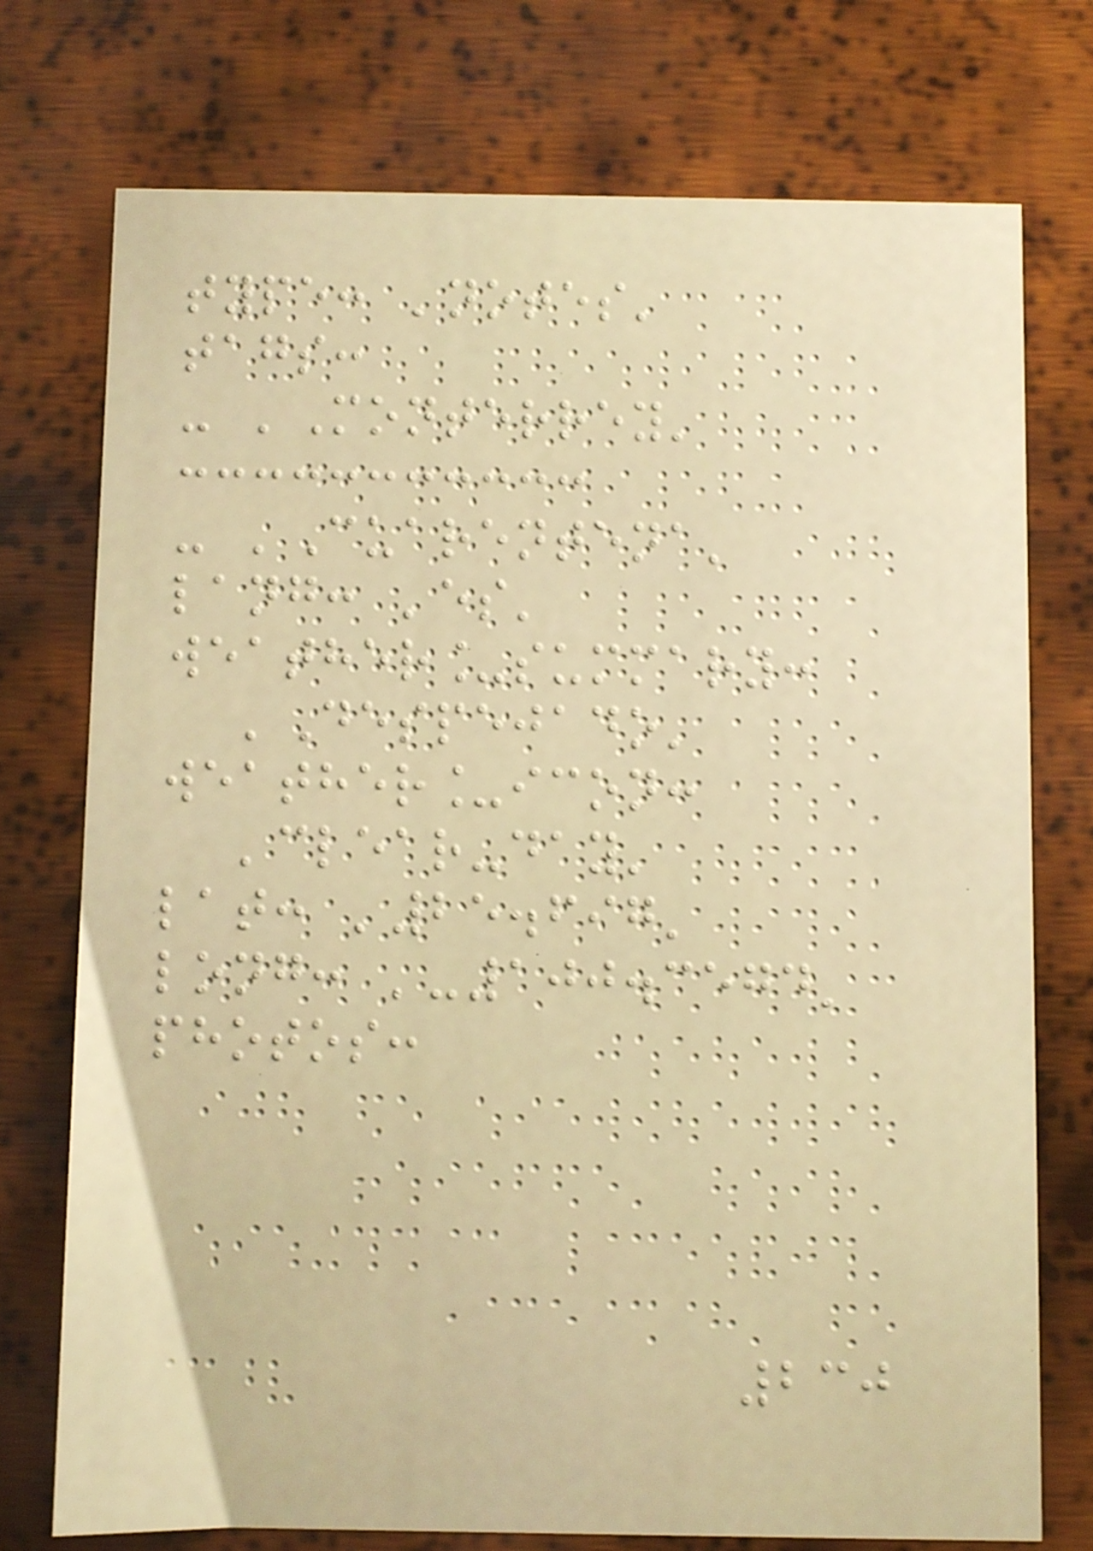type: 'notes'
tags:
- 'Monterrey'
- 'Cuarentena'
lang: 'es'
weather_summary:
'Despejado'
weather_icon:
'clear-day'
lat: '25.697'
long: '-100.3574'
photos:
230
